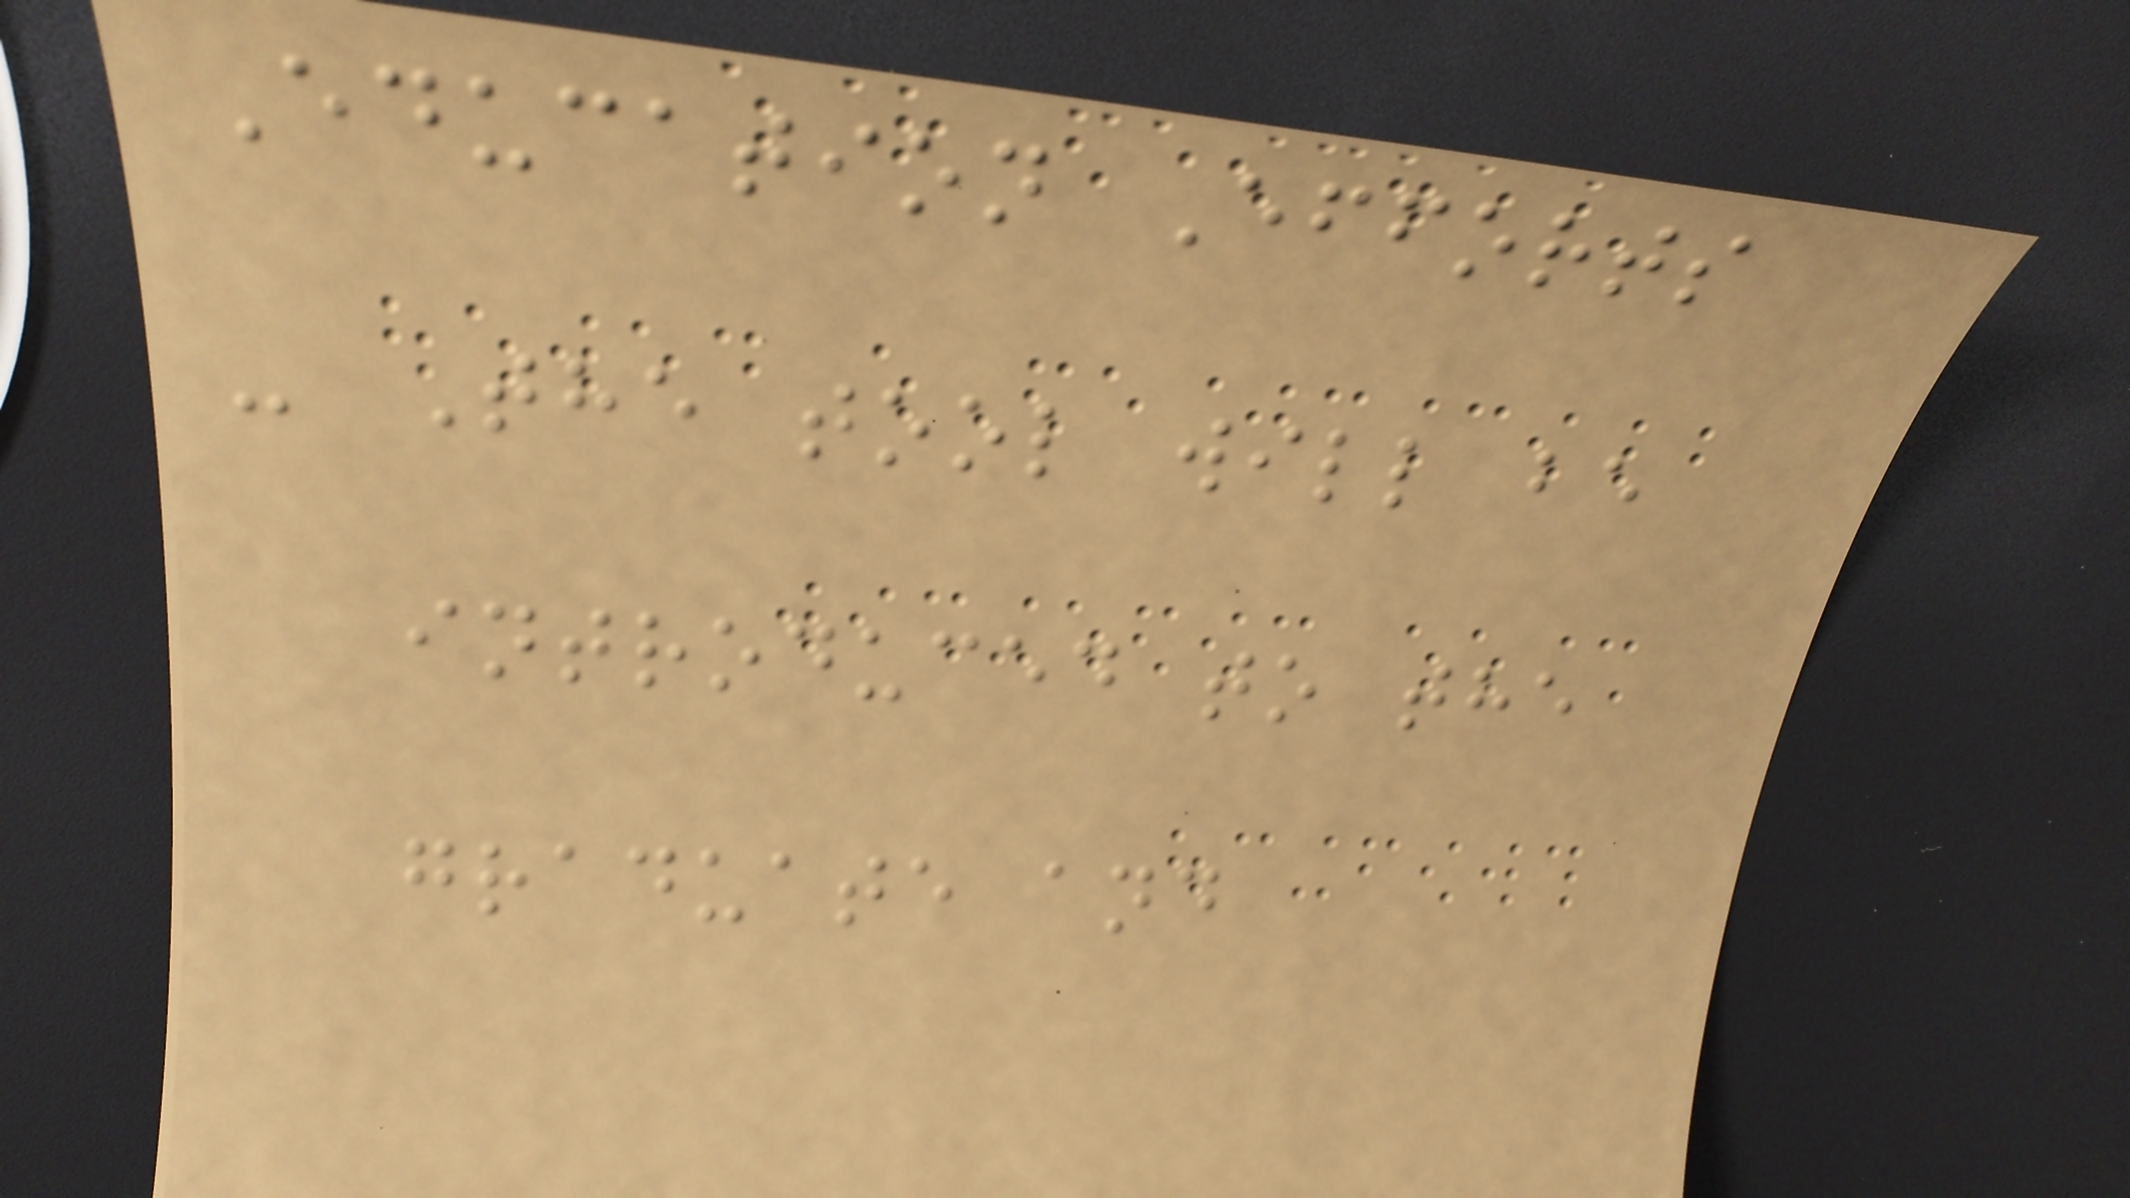Education Efforts
- The tool will be
introduced to the
graduate and
